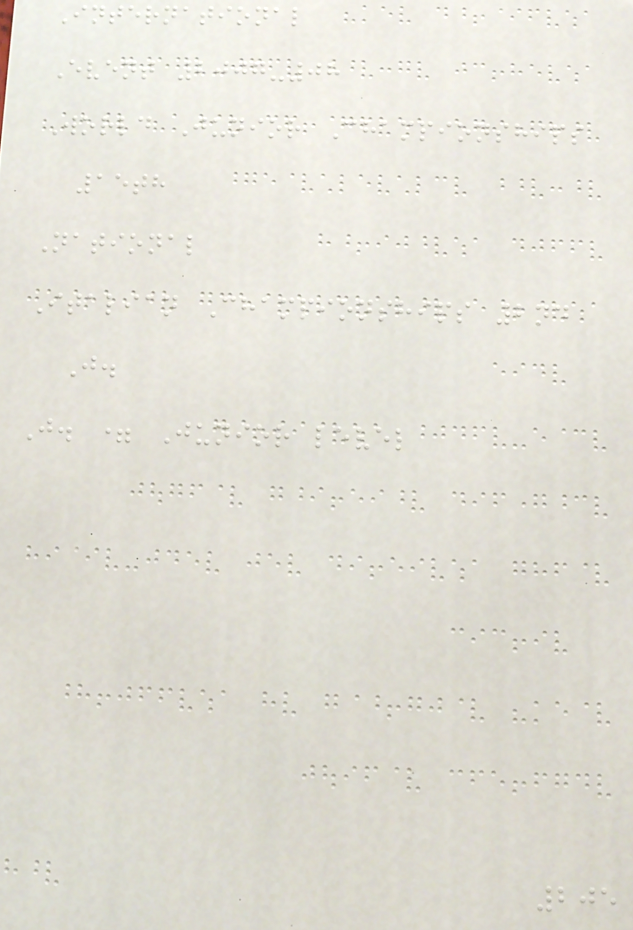International
Event 2007-08
World Junior Championships
15th
National
Italian Championships 2nd
J.
J. = Junior level
205
